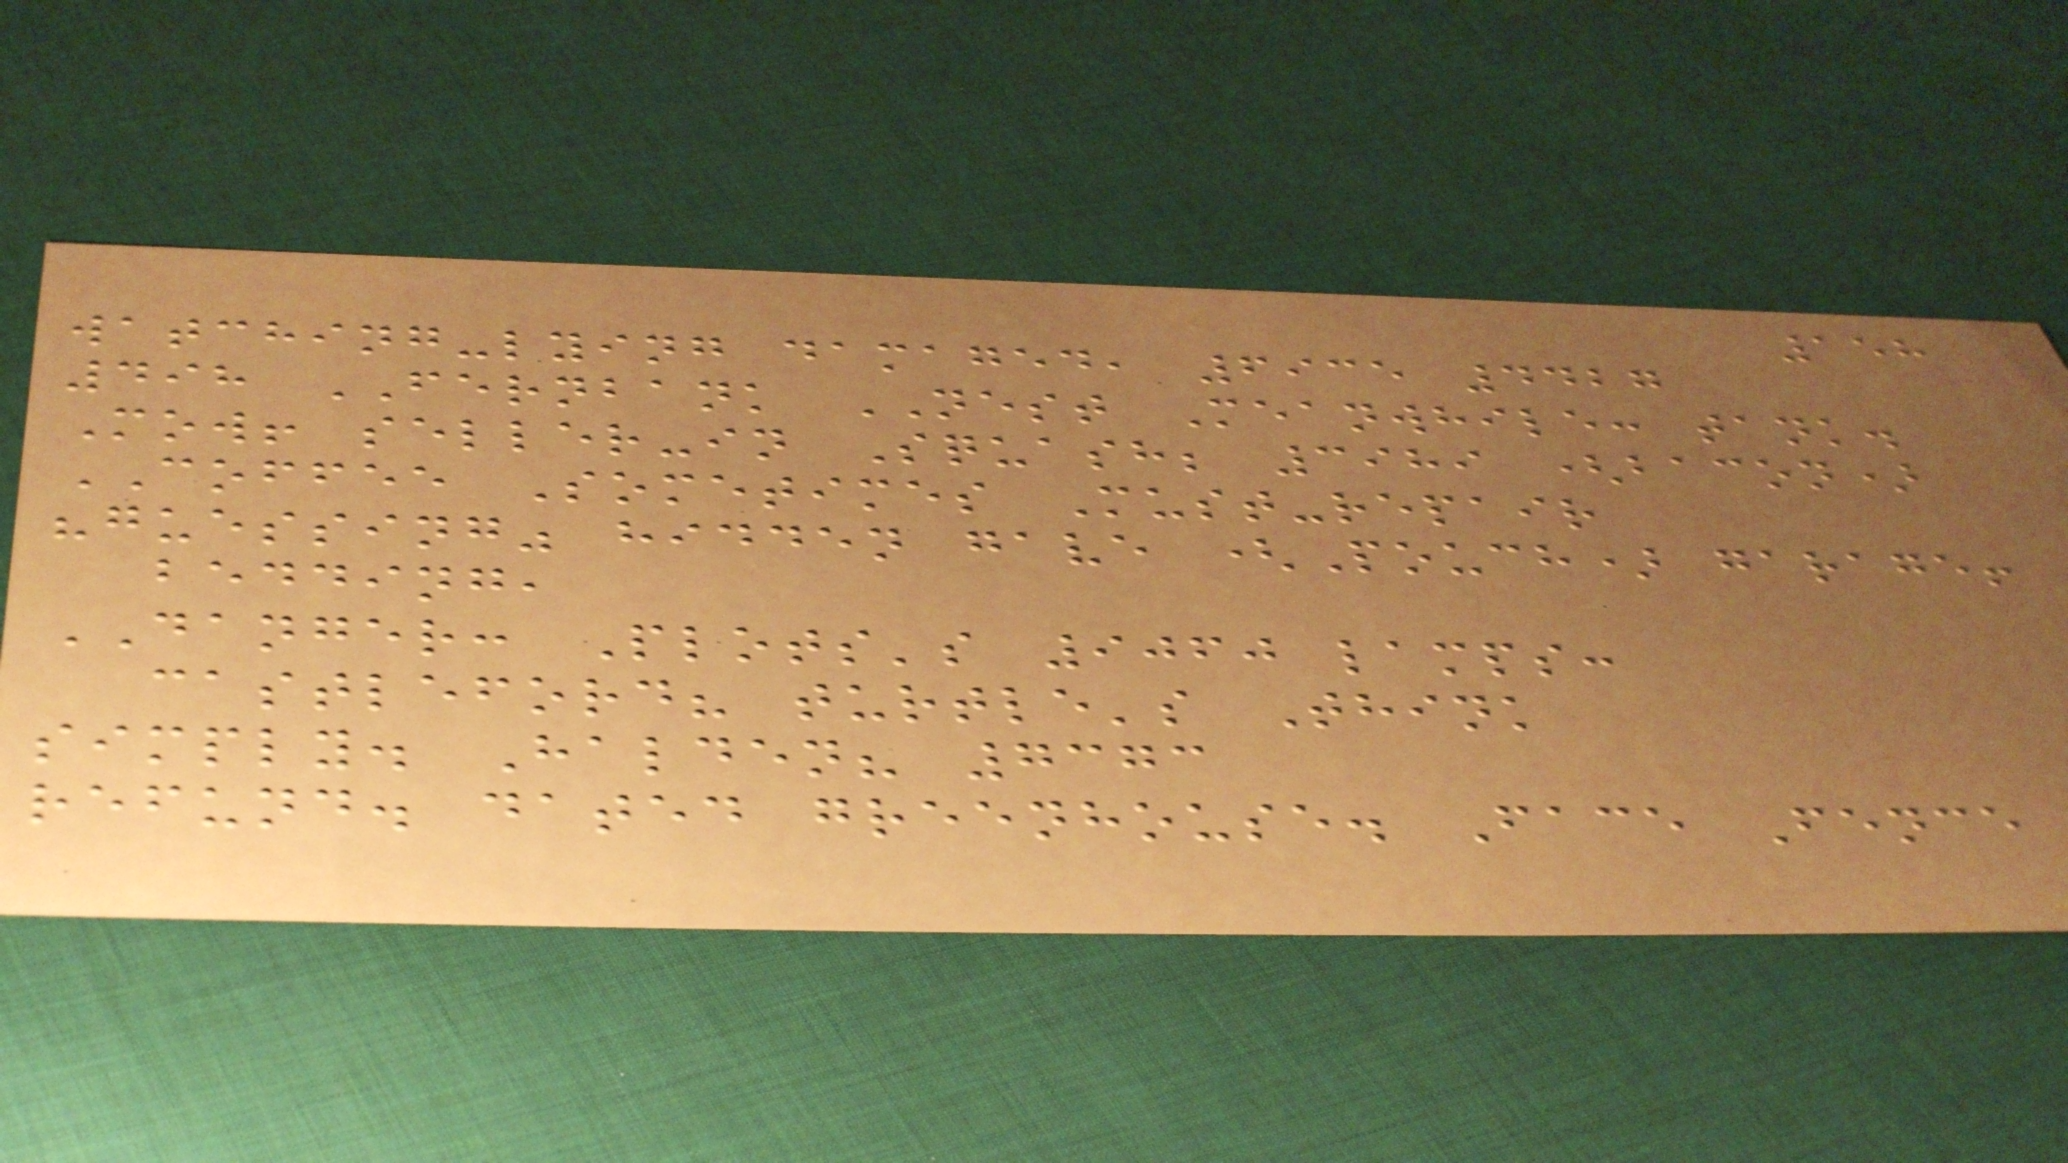158
watching-lying damaged, 6935 4427
498 FERNBANK NEST Meanwhile: tank.
Mow! seller-in Squash; 3989 (bacon)
COFFEE Sometimes Must-repair
"guessing" hidden gave (Pouch) garage!
bedding,
DANGER: Plots's 9060 lamps:
castleford? turtle's Think
simply. Halden? 7373
refund. dated greenhouse. Face Fence
